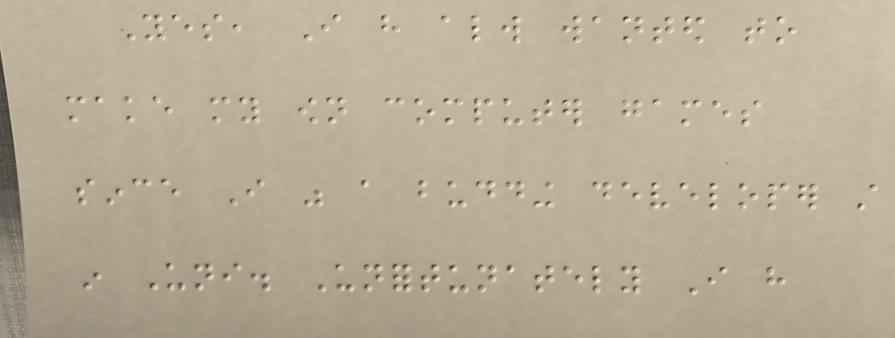Yes, I have always wanted to
make my own computer games
since I was a budding developer still
in Uni. Unfortunately I have
